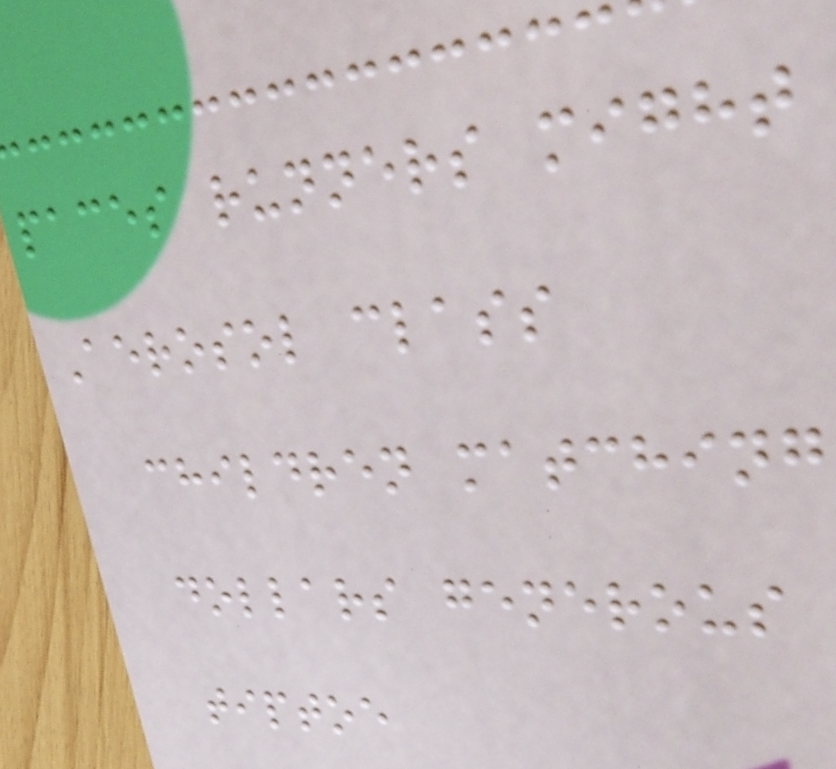paces runners might
Aerosol class
children matching
dollars generous
tiptoe
